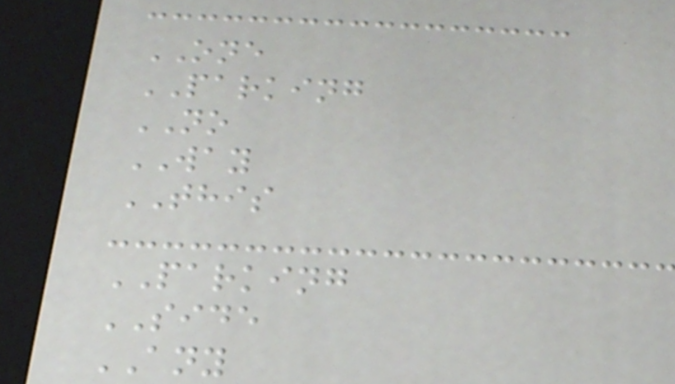ONE
PARKING
NO
WAY
THIS
PARKING
SIDE
ANY
